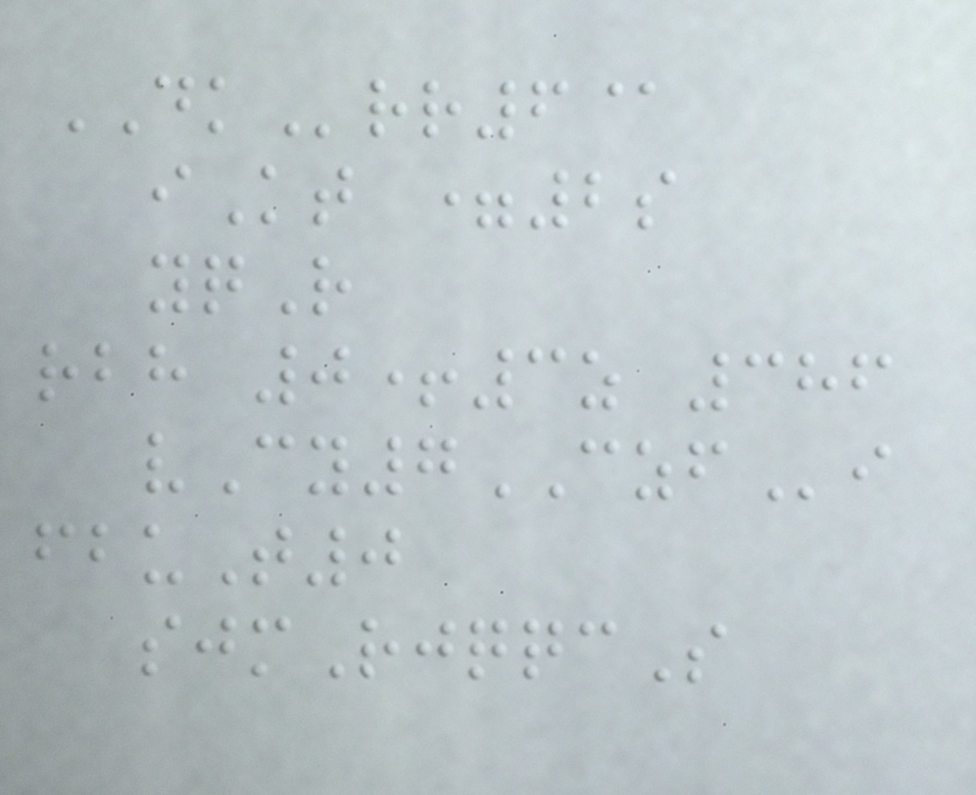DKrr6@
iKt =2s
yqR
rbh 0+3z 386
vCy7CZFi
fbuT0
sjmRjqqcS
